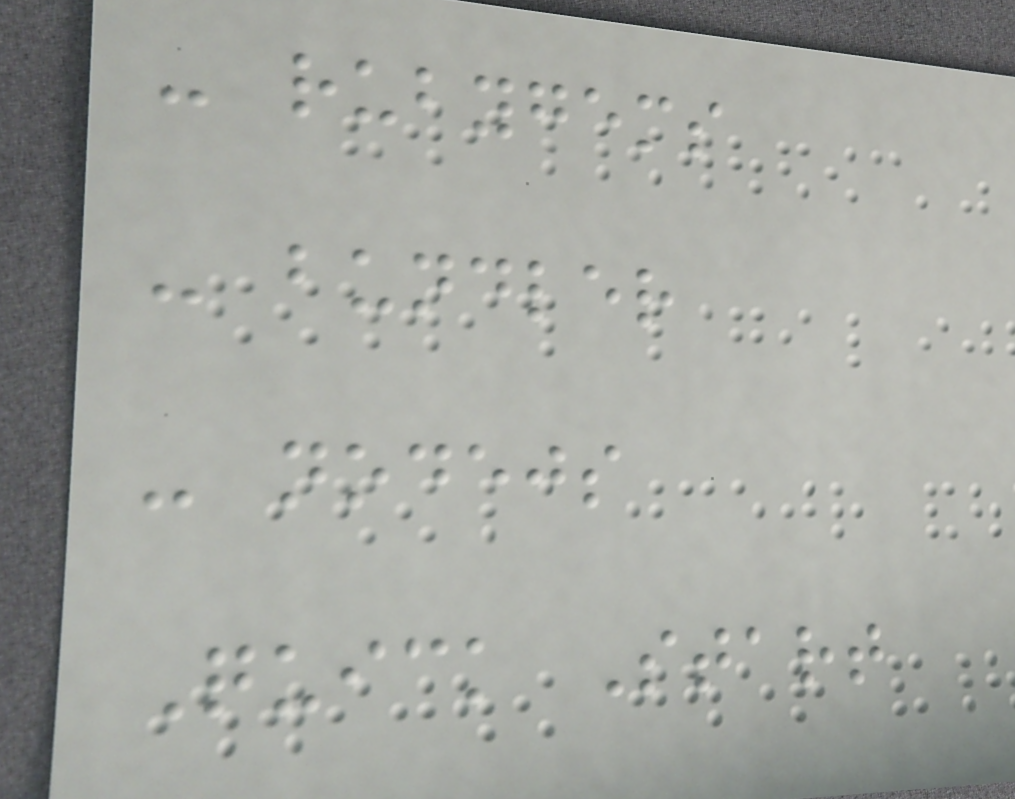- rubygems
- bundler
- nodejs
Quick Start
